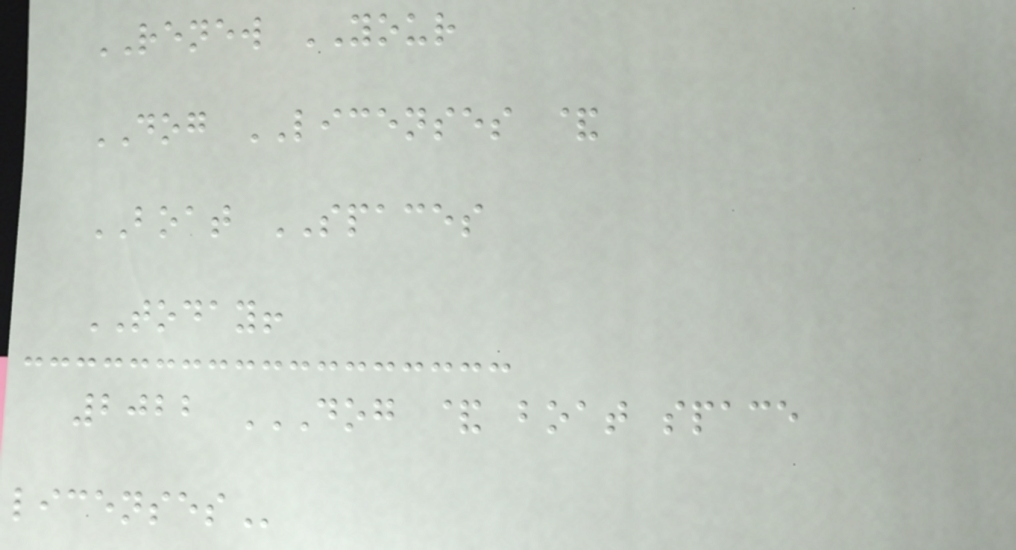RENEW YOUR
DOG LICENSES &
BOAT SPACES
TODAY!
2022 DOG & BOAT SPACE
LICENSES
